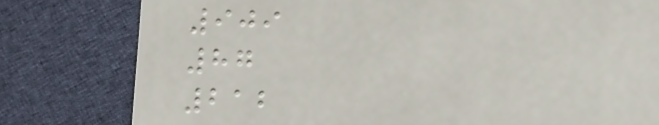909
87
212
